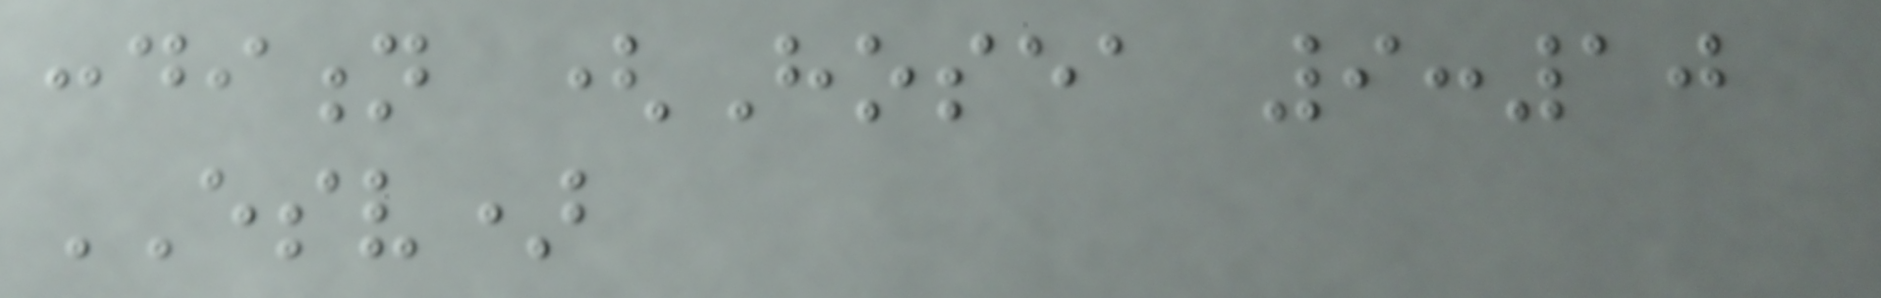condition (Hosea 9:10
ESV)
